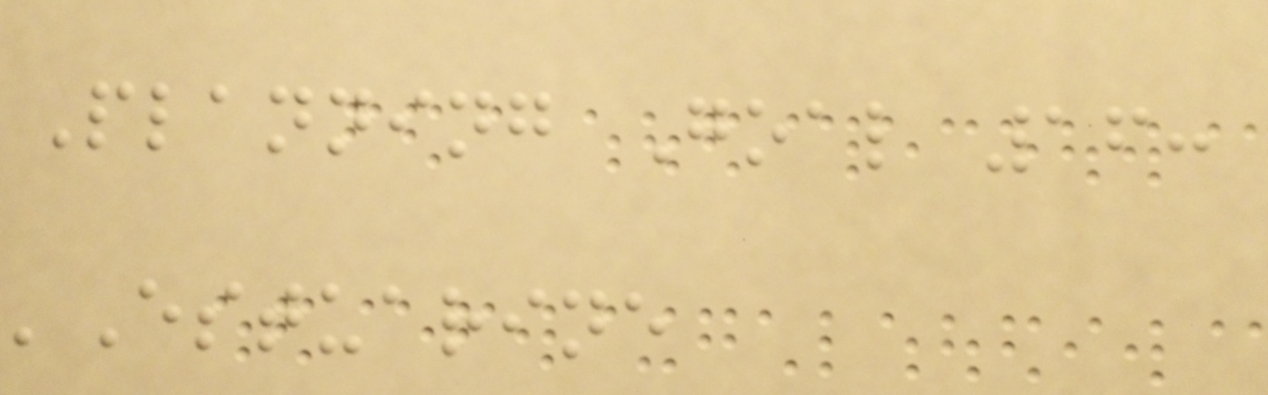Planning Goal 16:
'Estuarine
